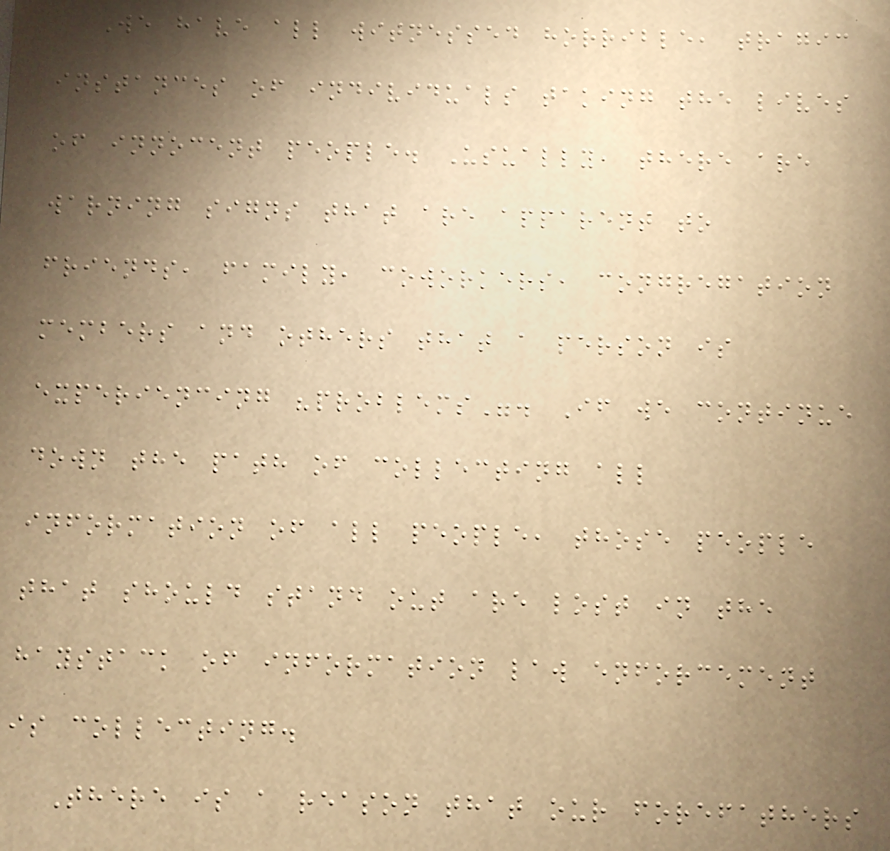We have all witnessed horrible, tragic
instances of individuals taking the lives
of innocent people. Usually, there are
warning signs that are apparent to
friends, family, coworkers, congregation
members and others that a person is
experiencing "problems". If we continue
down the path of collecting all
information of all people, those people
that should stand out are lost in the
haystack of information law enforcement
is collecting.
There is a reason that our forefathers
